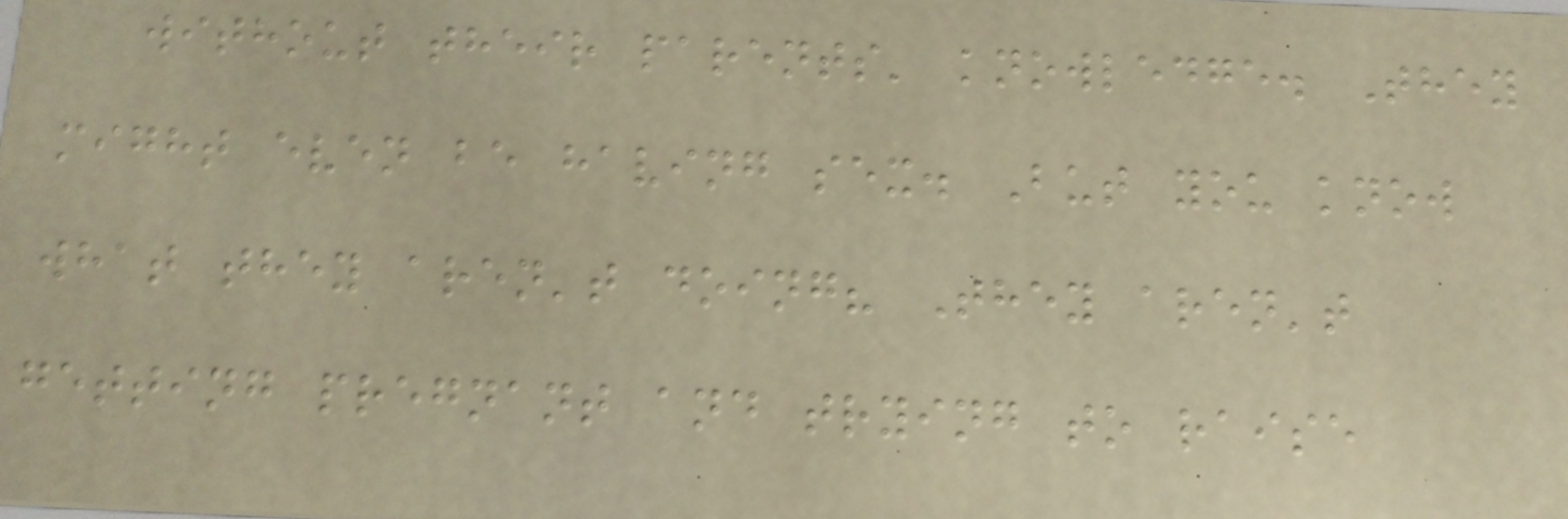without their parents' knowledge. They
might even be having sex. But you know
what they aren't doing? They aren't
getting pregnant and trying to raise
